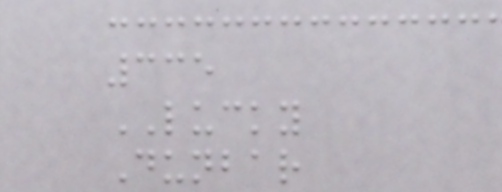335
LUCKY
Dunbar
